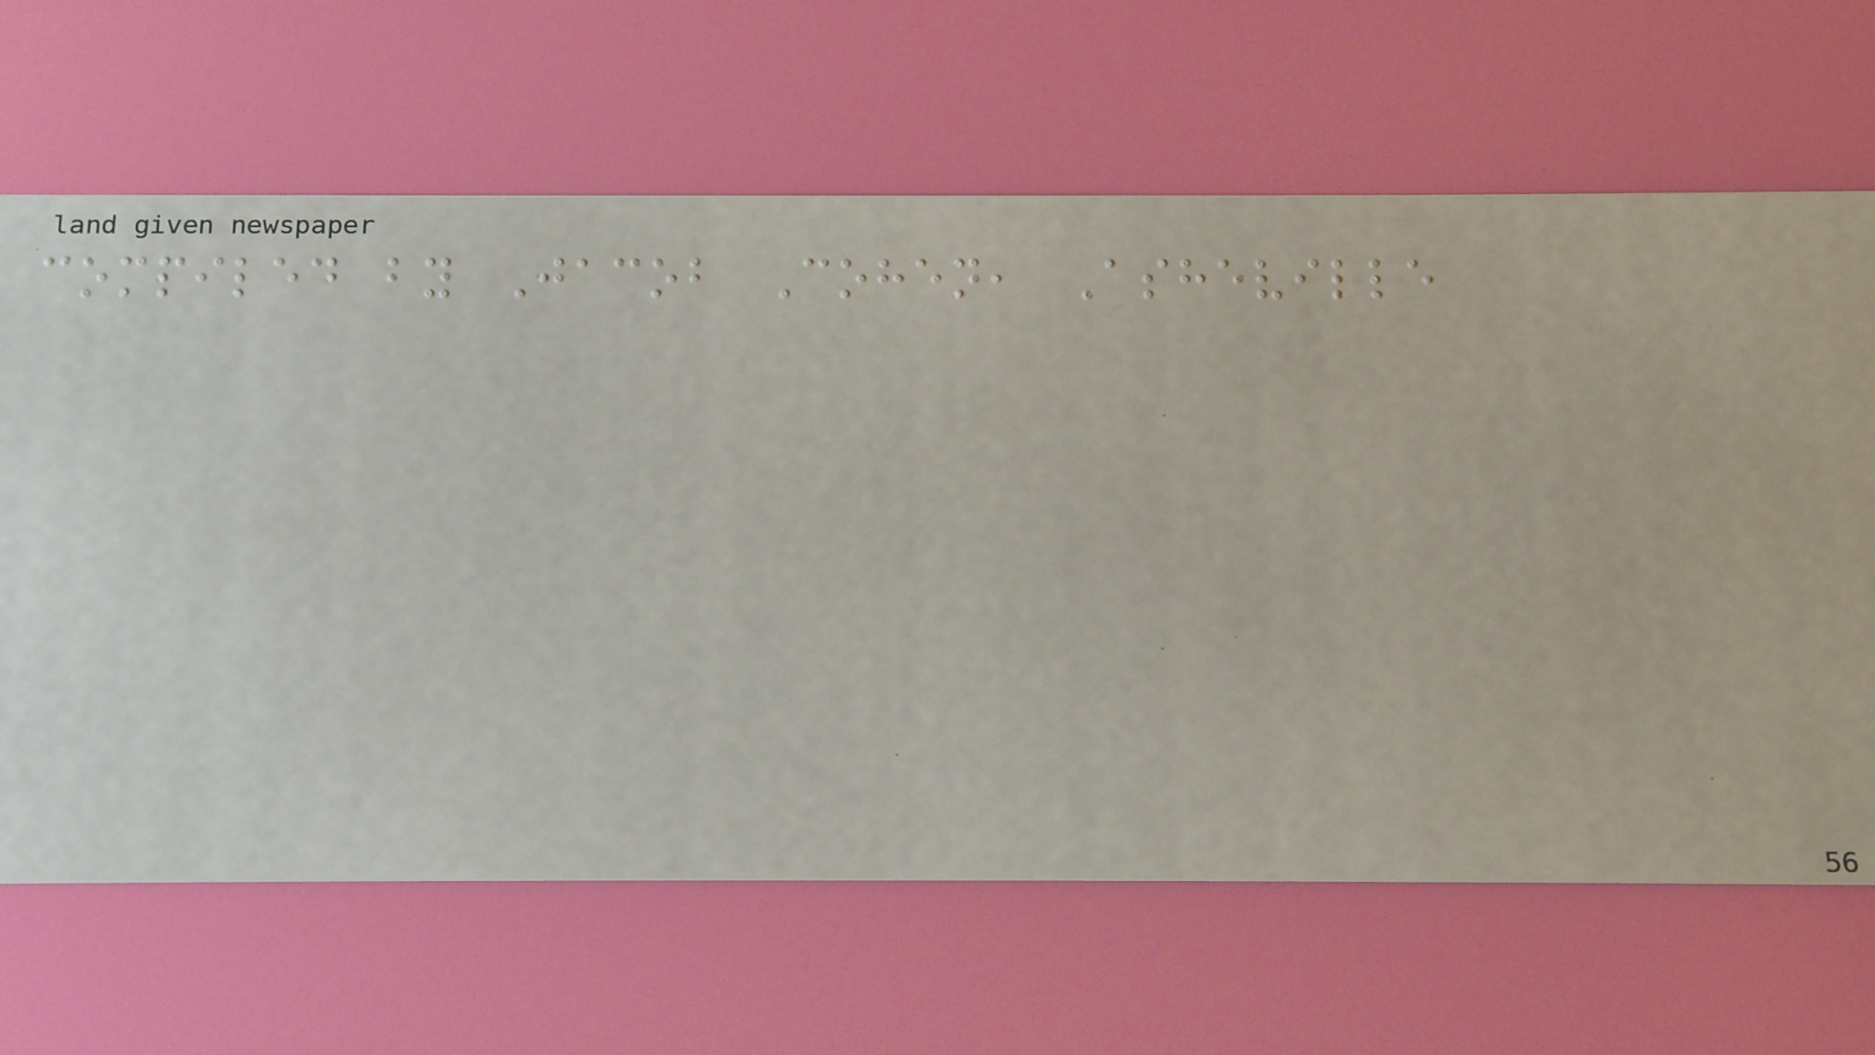compiled by Jacob Cohen, Asheville
